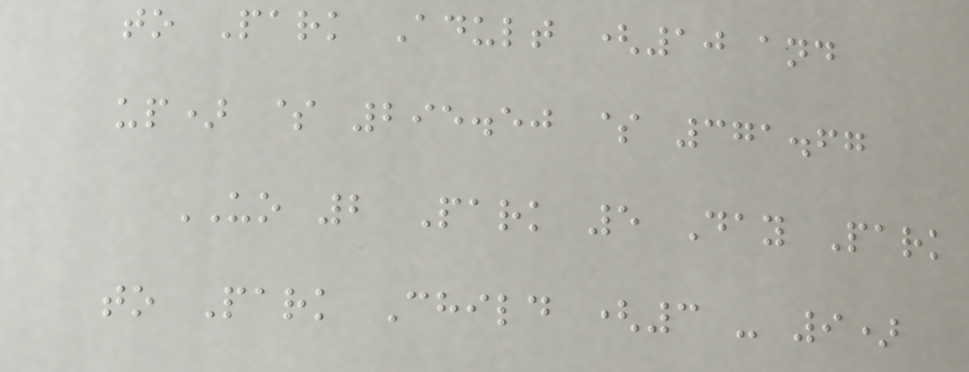to Park Adult (10 and
up) $ 295.50 $ 371.67
UO 2 Park 5 Day Park
to Park Child (3 - 9)
